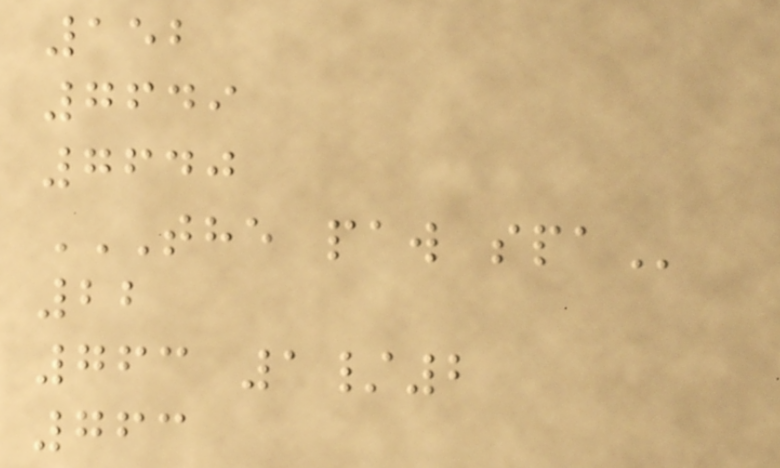152
7649
7640
THE PAW SPA
22
763 1/2
763
